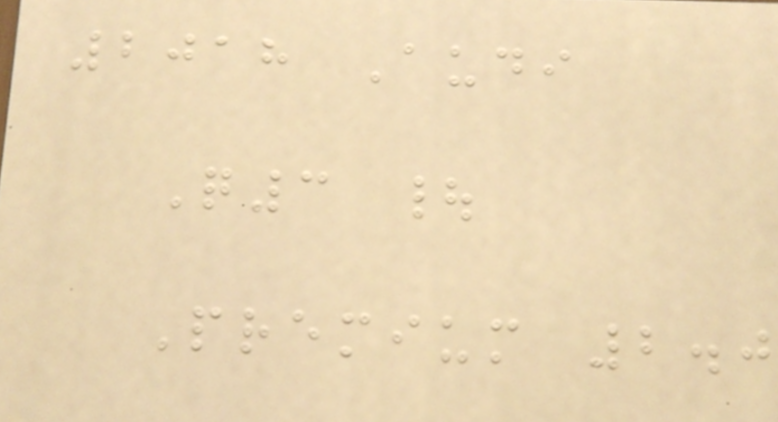2018 Audi
Q3 |
Premium 2.0
